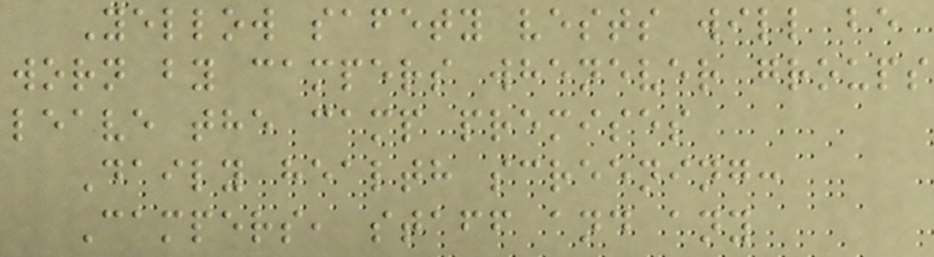Yellow safety vests will be
worn by campers whenever groups
leave the camp premises
Daily health screening:
Campers, staff and any
